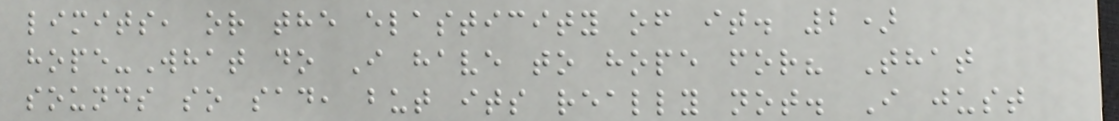limits, or the elasticity of it. 2)
hope-What do I have to hope for? That
sounds so sad, but its really not. I just
